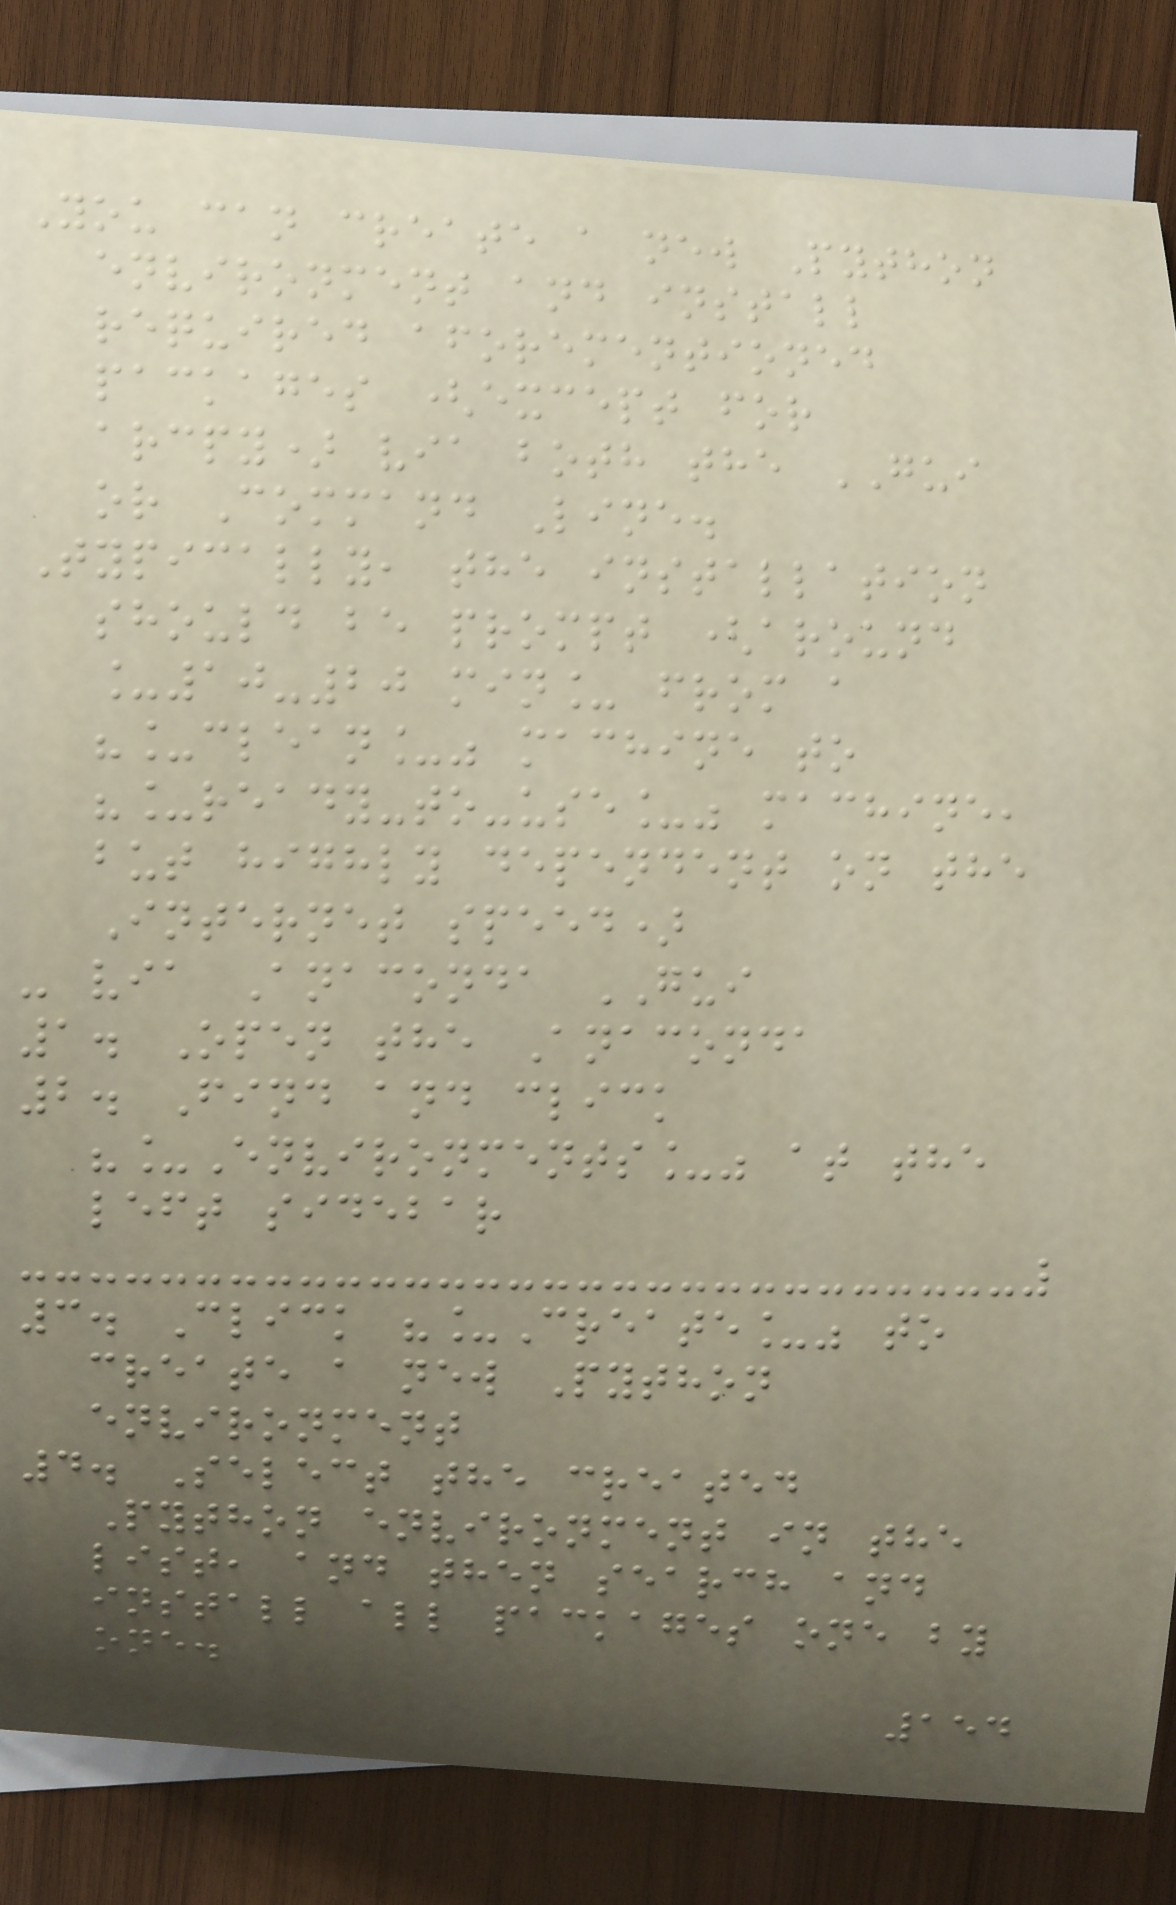You can create a new Python
environment and install
required aforementioned
packages (except for
arcpy) via both the GUI
or Command Line.
Typically, the installation
should be prompt (around
_10-20 min_ from a
"_clean_" machine to
"_ready-to-use_" machine,
but highly dependent on the
Internet speed)
- via Anaconda GUI
1. Open the Anaconda
2. Find and click
"_Environments_" at the
left sidebar
3. Click "_Create_" to
create a new Python
environment
4. Select the created
Python environment in the
list, and then search and
install all packages one by
one.
154
